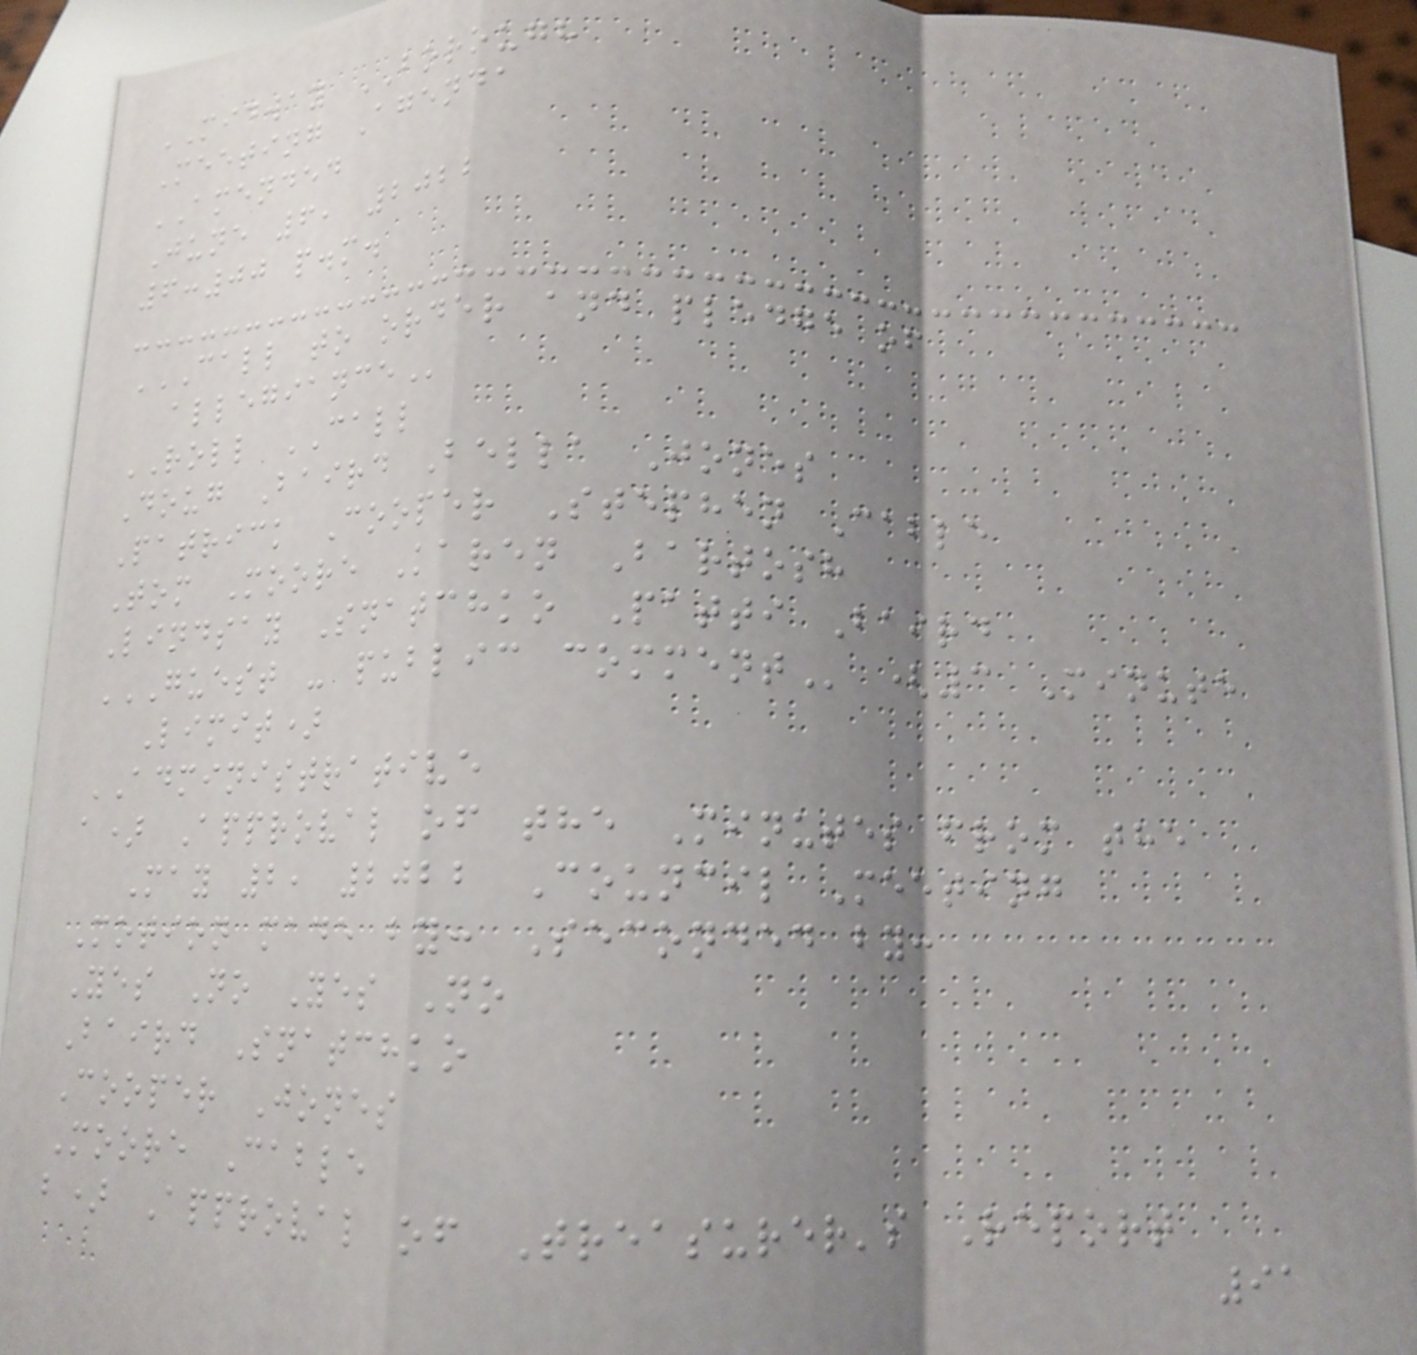MIDWAY BOROUGH
Meeting Agenda
AMENDED
June 6, 2022
6:00 p.m.
CALL TO ORDER AND PLEDGE OF
ALLEGIANCE
ROLL CALL
Doug Baird Bella Jones
Patrick Cooper Stephen Cable
Tom Moore Karen Bartosh
Lindsay Snatchko Patti Baird
GUEST - PUBLIC COMMENT (3 Minute
Limit)
ADMINISTRATIVE
a) Approval of the Minutes from the
May 2, 2022 Council Meeting
Motion made by: Seconded by:
Yes No Yes No
Baird Snatchko
Cooper Jones
Moore Cable
b) Approval of Treasurer's Report
91
